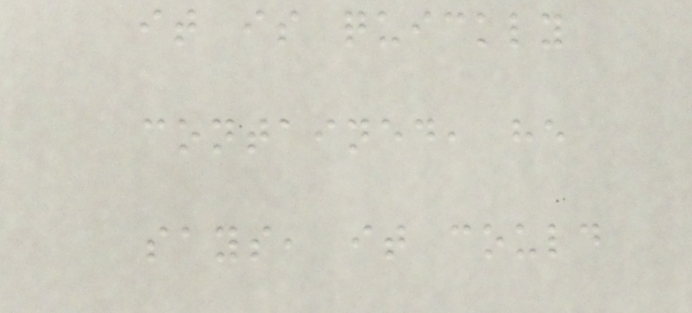it is quickly
contained, he
says, it could
